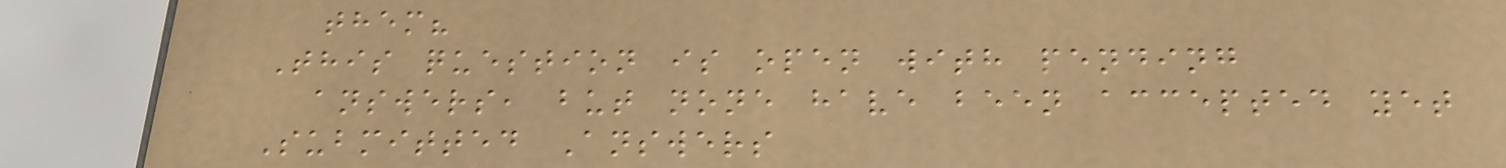them?
This question is open with pending
answers, but none have been accepted yet
Submitted Answers
